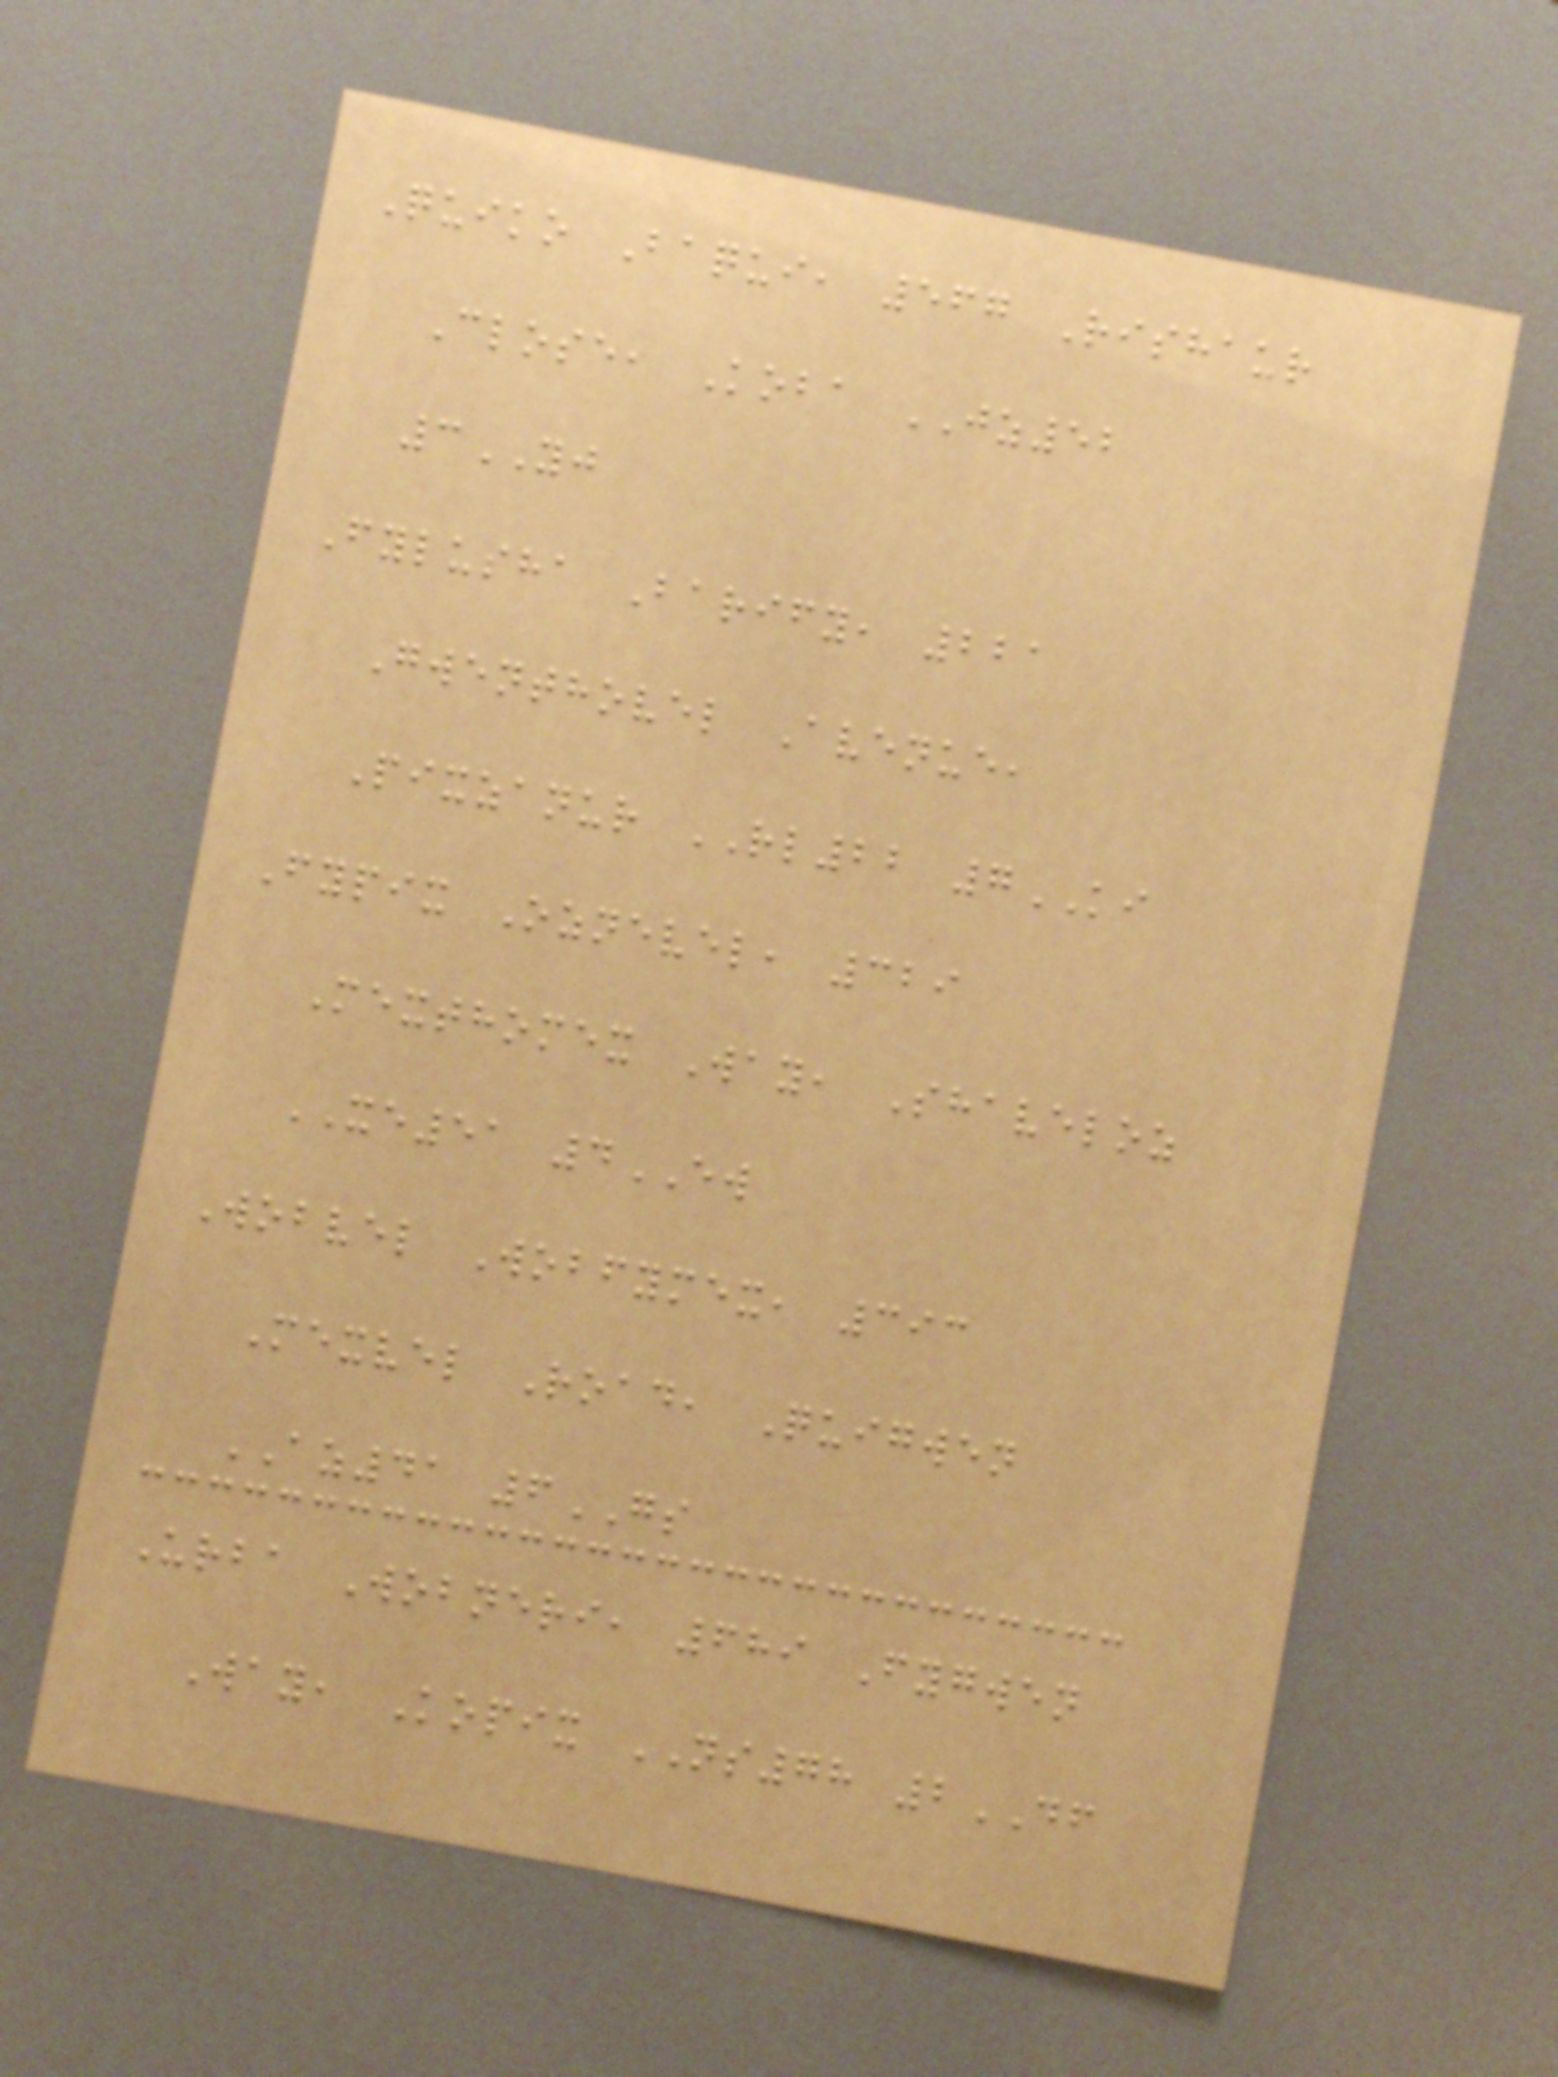Quiko Baqui, 567 Rishaur
Close, Koba JZ52
3YJ
Fylusha Barify, 221
Gwenthovel Avenue,
Pixzanur RL22 7KI
Fypix Oznevel, 329
Mexthomex Way, Shaveloz
XE51 4EW
Wobvel Wobfymex, 393
Mexvel Road, Quigwen
AZ41 6GS
Urba Wobneri, 689 Fygwen
Way, Kopix NS78 2DF
